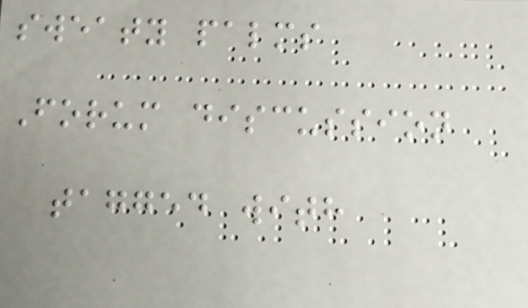sweaty palms
Forum discussion
tagged with
